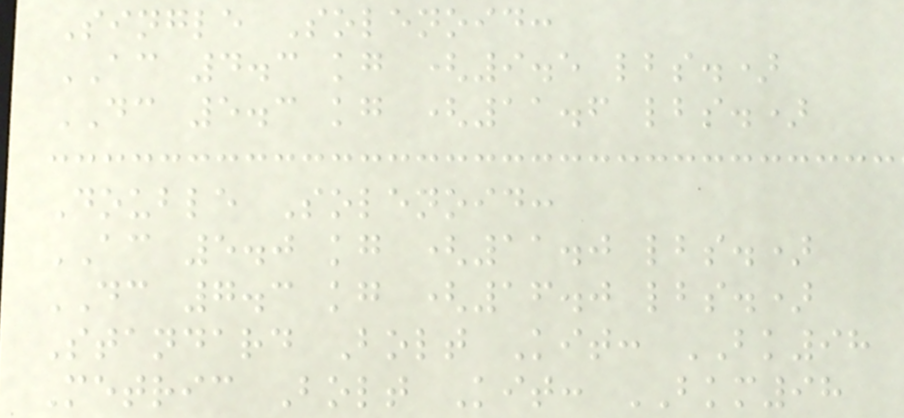Single Solenoid:
AC 4.3 kg (9.5 lbs.)
DC 5.3 kg (11.6 lbs.)
Double Solenoid:
AC 5.0 kg (11.0 lbs.)
DC 7.3 kg (16.0 lbs.)
Standard Bolt Kit: BK98
Metric Bolt Kit: BKM98
